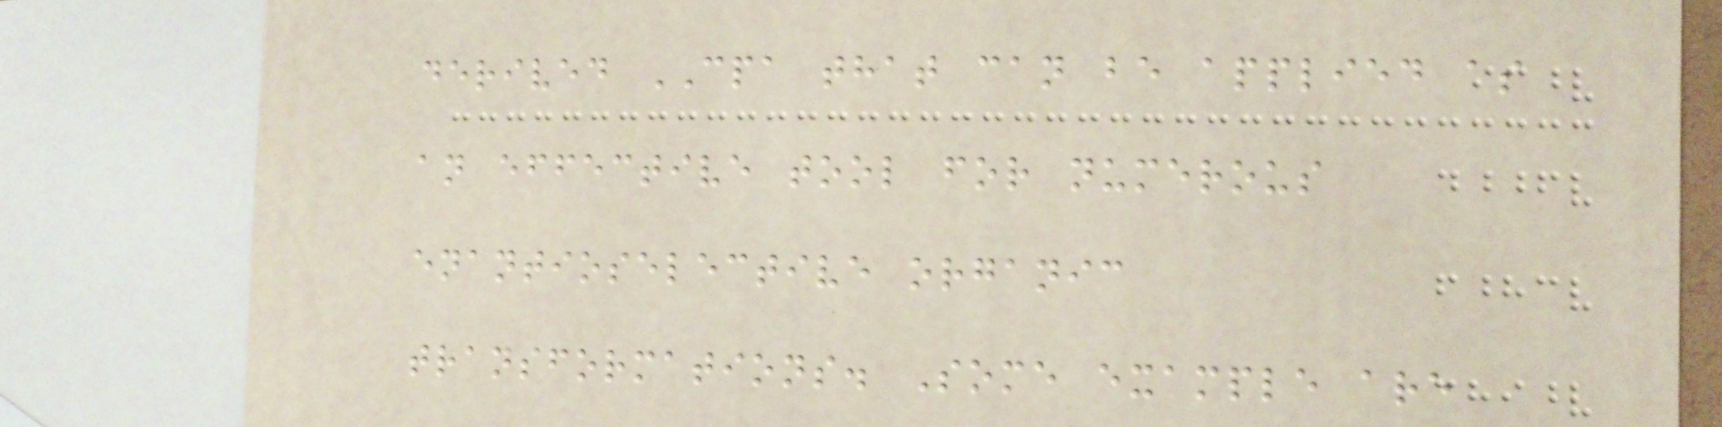derived CPA that can be applied as
an effective tool for numerous
enantioselective organic
transformations. Some example are
